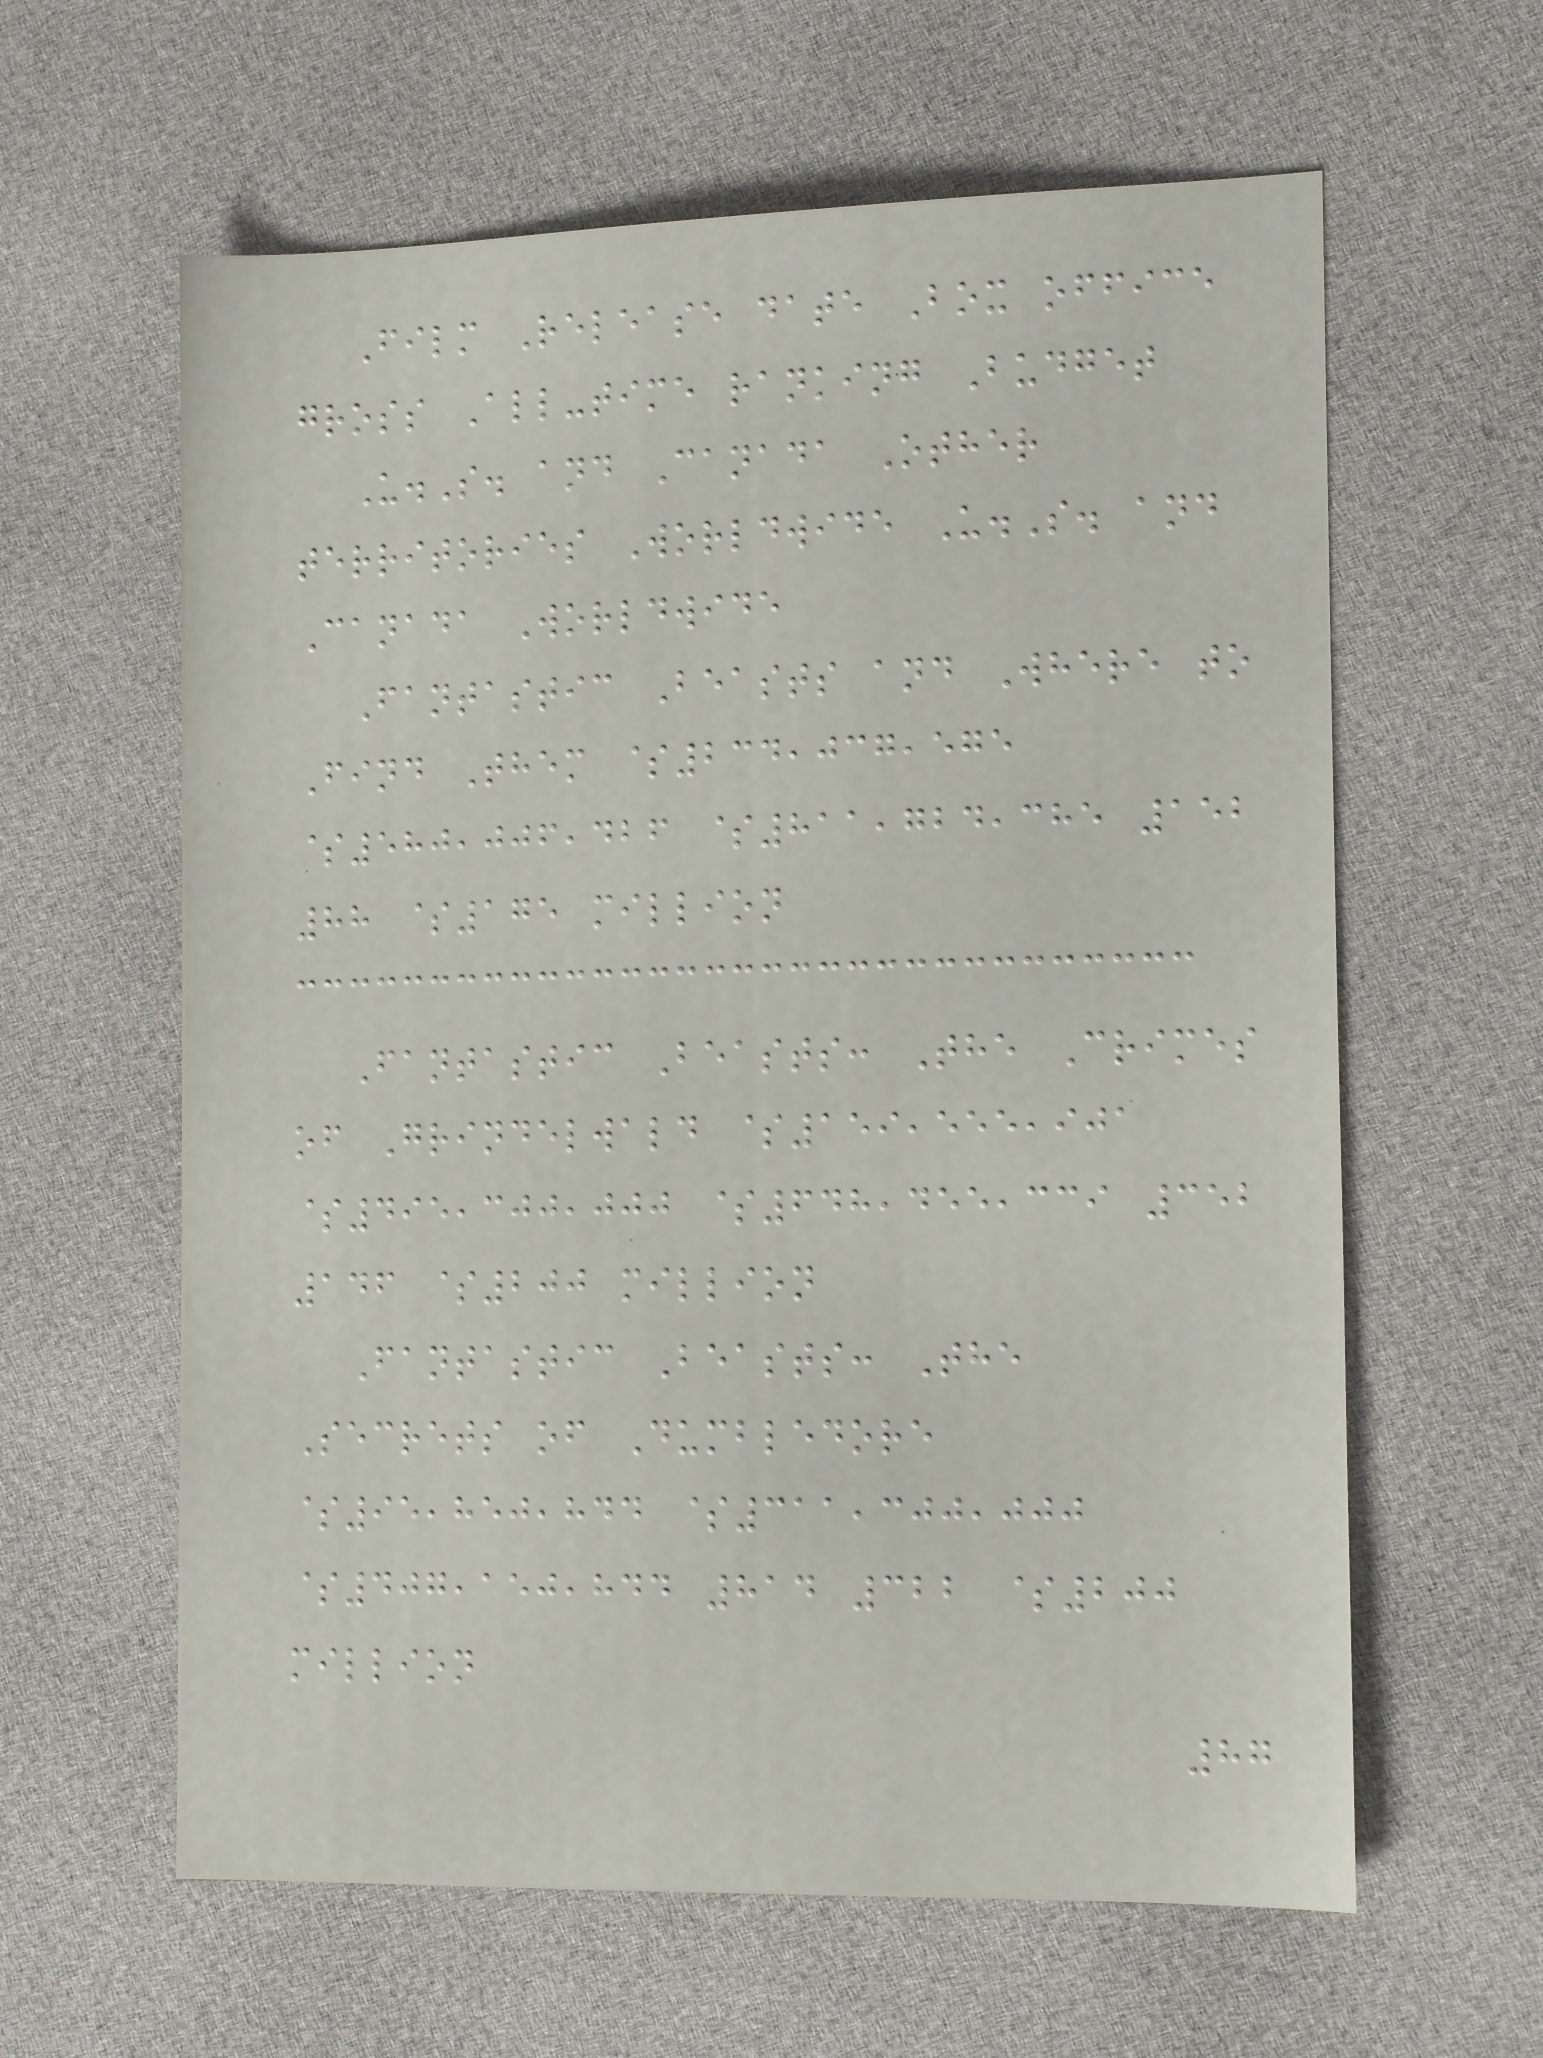Film Release date Box office
gross All-time ranking Budget
U.S. and Canada Other
territories Worldwide U.S. and
Canada Worldwide
Fantastic Beasts and Where to
Find Them $234,037,575
$580,006,426 $811,724,385 152
88 $175 million
Fantastic Beasts: The Crimes
of Grindelwald $159,555,901
$495,300,000 $648,455,339 352
146 $200 million
Fantastic Beasts: The
Secrets of Dumbledore
$95,850,844 $311,300,000
$407,150,844 814 322 $200
million
87
